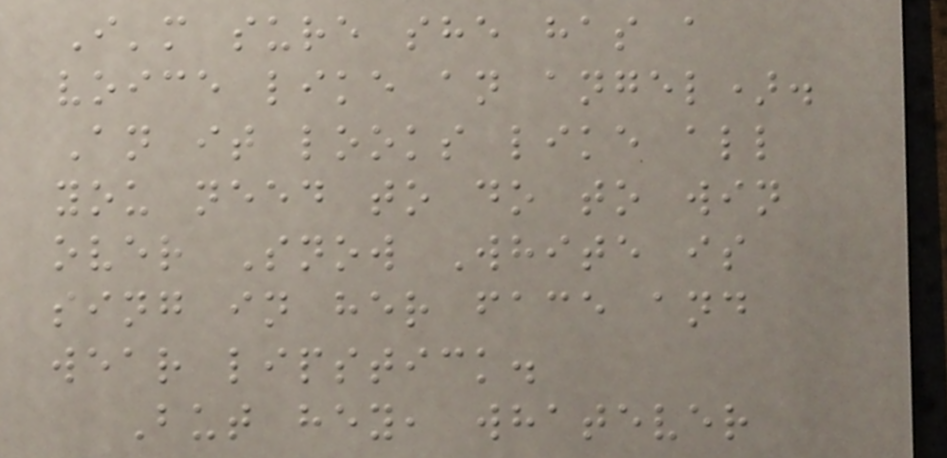I'm sure she has a
voice like an angel).
An it looks like all
you need to do to win
over Snow White is
sing in her face and
wear lipstick.
But hey, whatever
